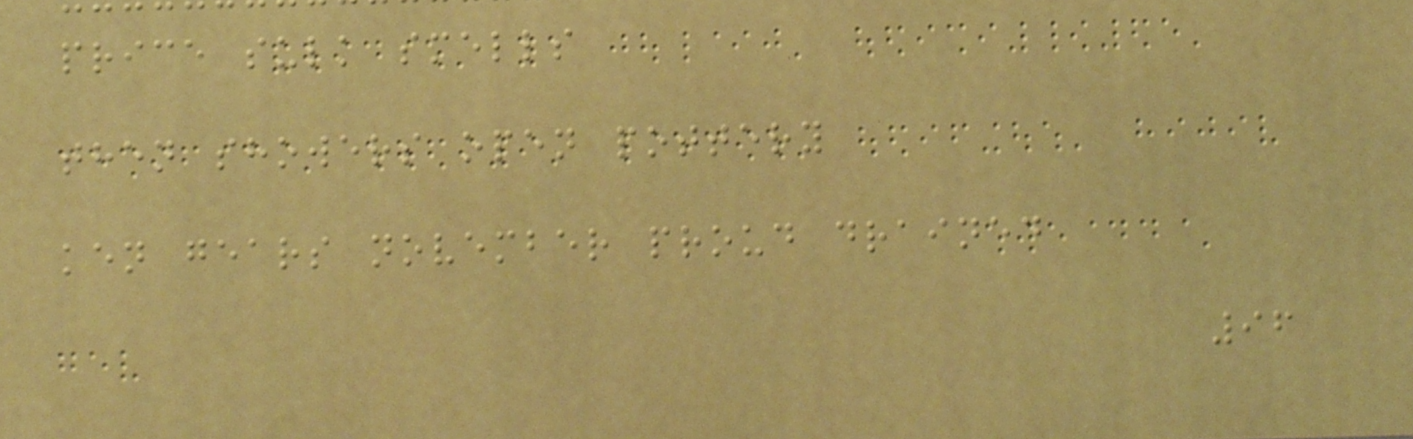price sulk smells
then showers open pottery
ken gears november proud drained
96
